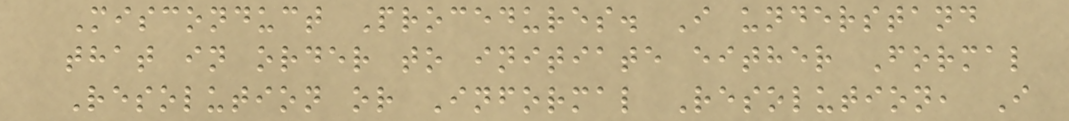Misconduct Procedures. I understand
that in order to initiate either Formal
Resolution or Informal Resolution, I
